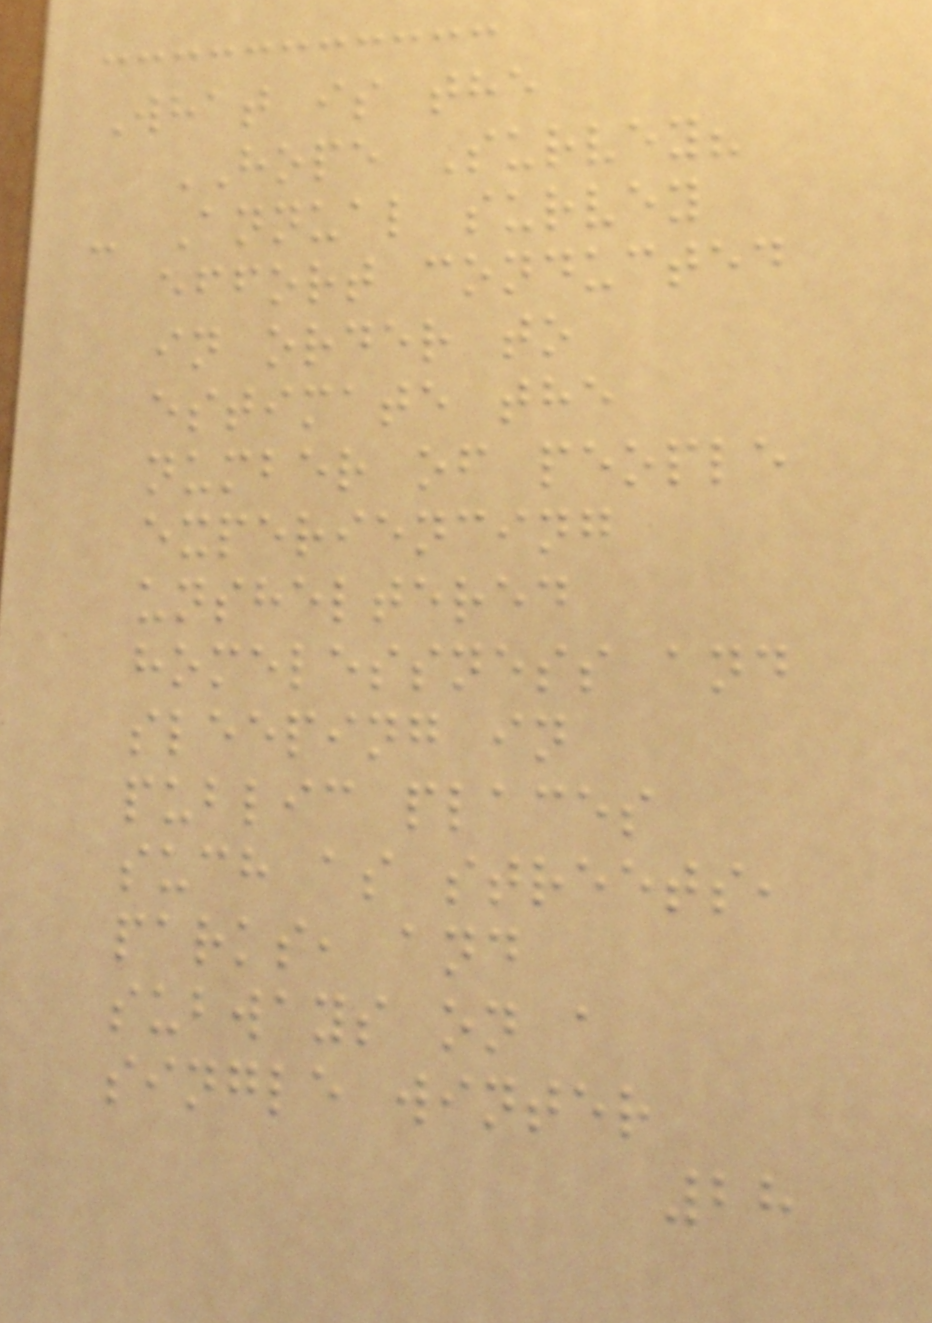What is the
HOPE Survey?
- Annual survey
effort conducted
in order to
estimate the
number of people
experiencing
unsheltered
homelessness and
sleeping in
public places
such as streets,
parks, and
subways on a
single winter
28
